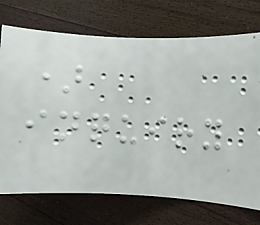)
inquiry
